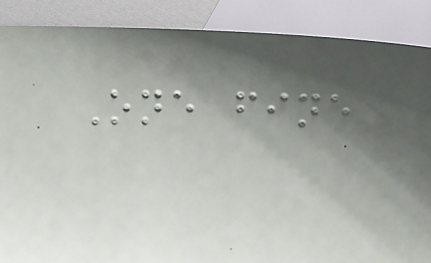One fine
